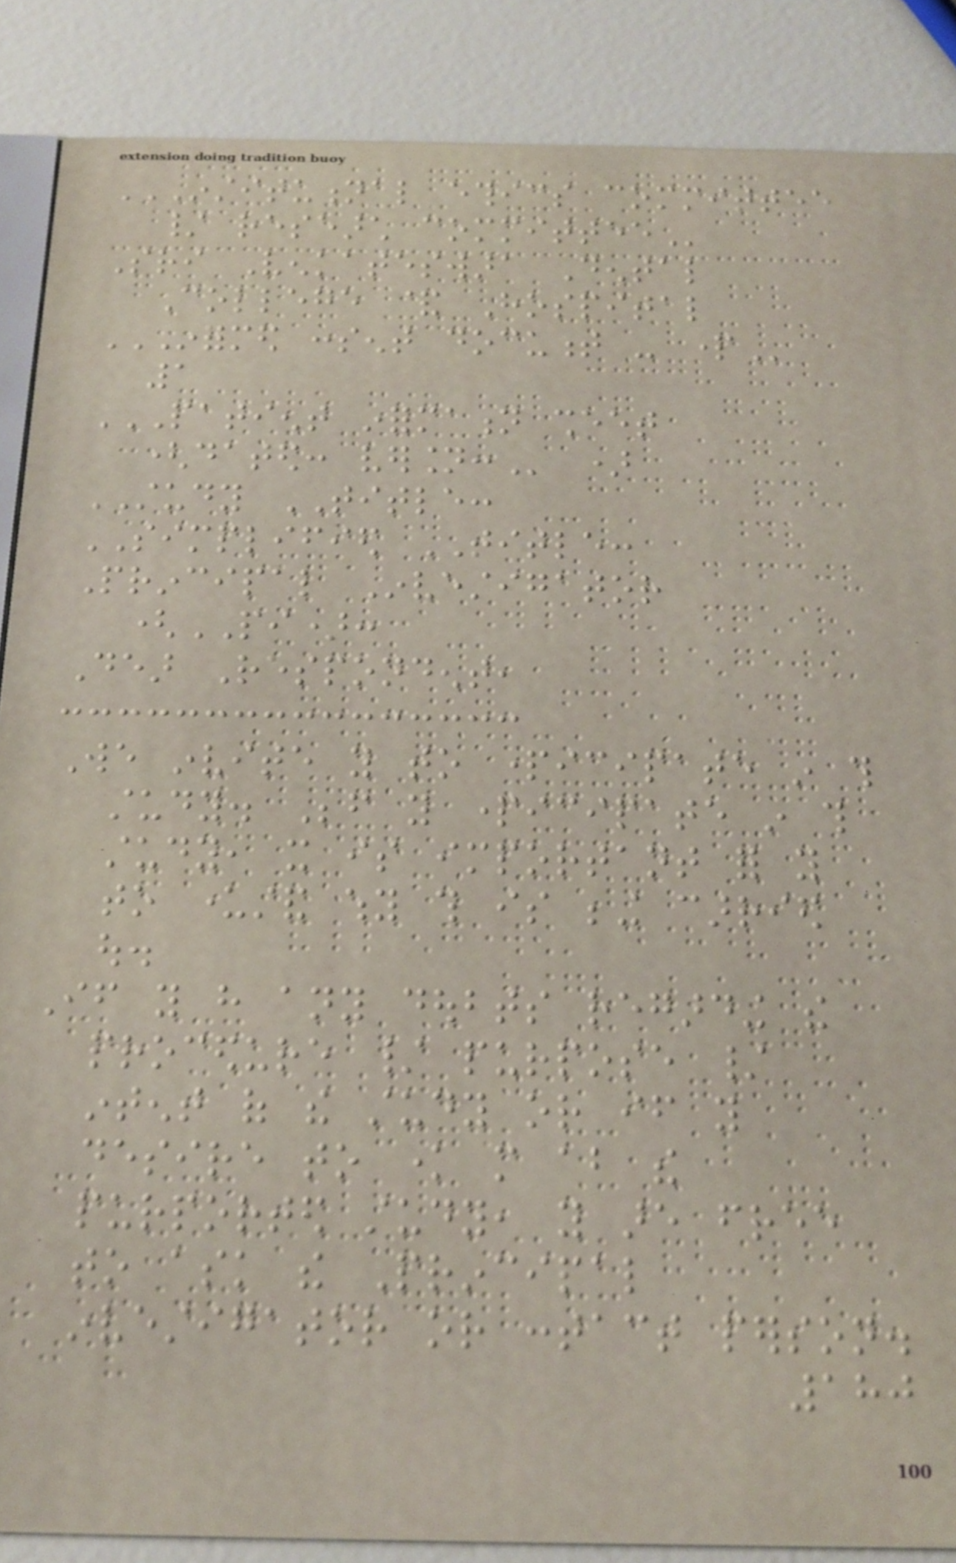INSTITUTIONAL ETHICS COMMITTEE
/ RESEARCH COMMITTEE
Sri Venkateswara Dental
College & Hospital
INFORMED CONSENT DOCUMENT - PART
1
PATIENT INFORMATION SHEET
(DATED: VERSION: )
STUDY TITLE:
SIMPLIFIED TITLE:
Principal Investigator
(PI):
Dear Respondent,
We invite you to participate in this
study. Before you participate in this
study, it is important for you
to understand why this is being carried
out.
If you have any doubts regarding the
procedure / purpose /
intent of the study or if you
desire to know more about the
purported study, you are free
to ask the Principal
investigator or contact person.
180
